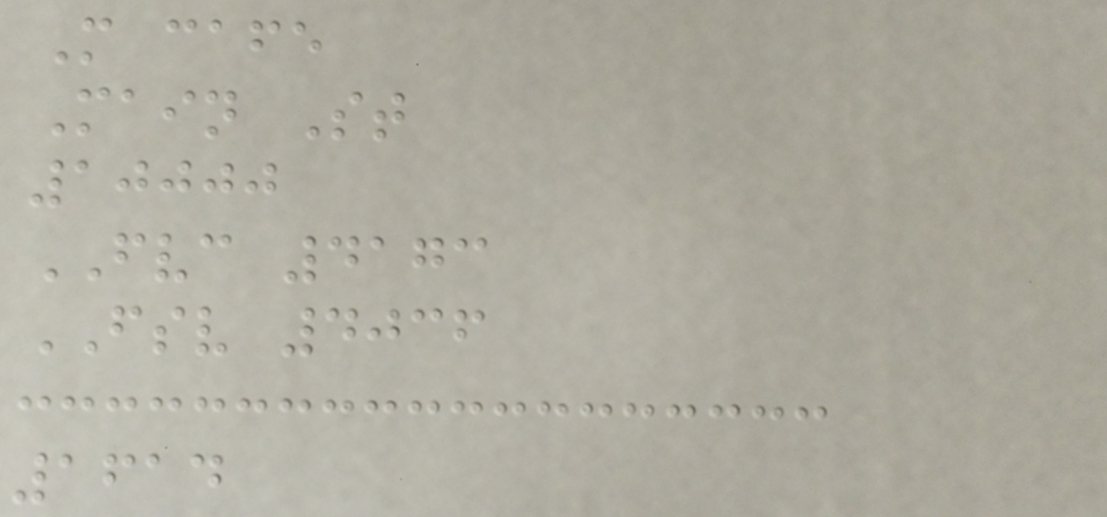M cafe
Main St
10000
FVC 4173
FSV 4036
1614
